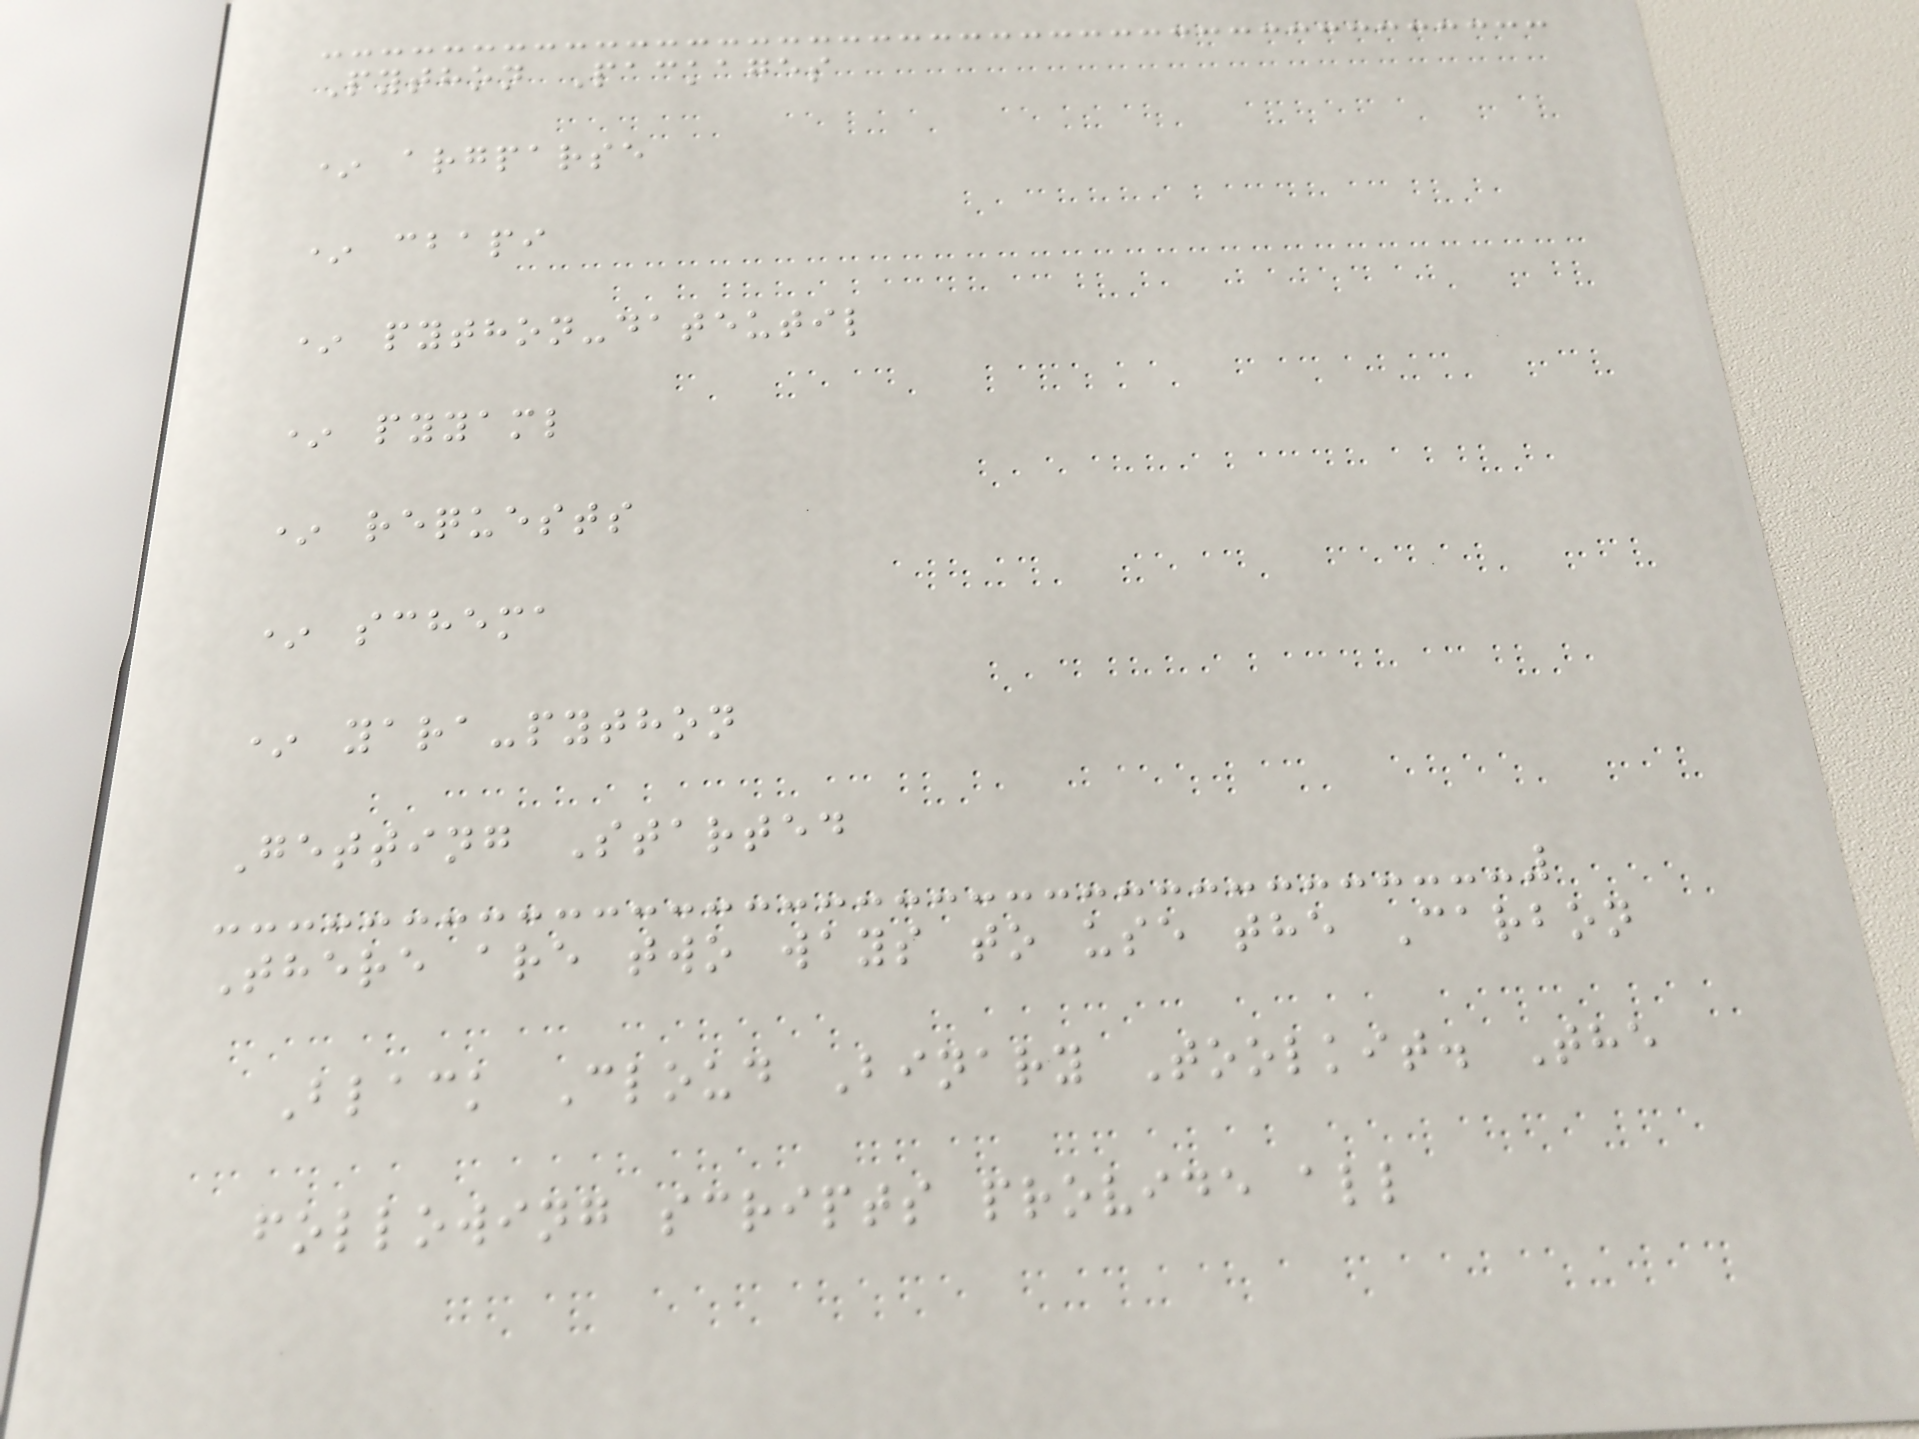Python Packages
* argparse
* cbapi
* python-dateutil
* pyyaml
* requests
* schema
* yara-python
Getting Started
There are two ways to use the Carbon
Black Cloud Binary Toolkit. The
following scripts provide all
